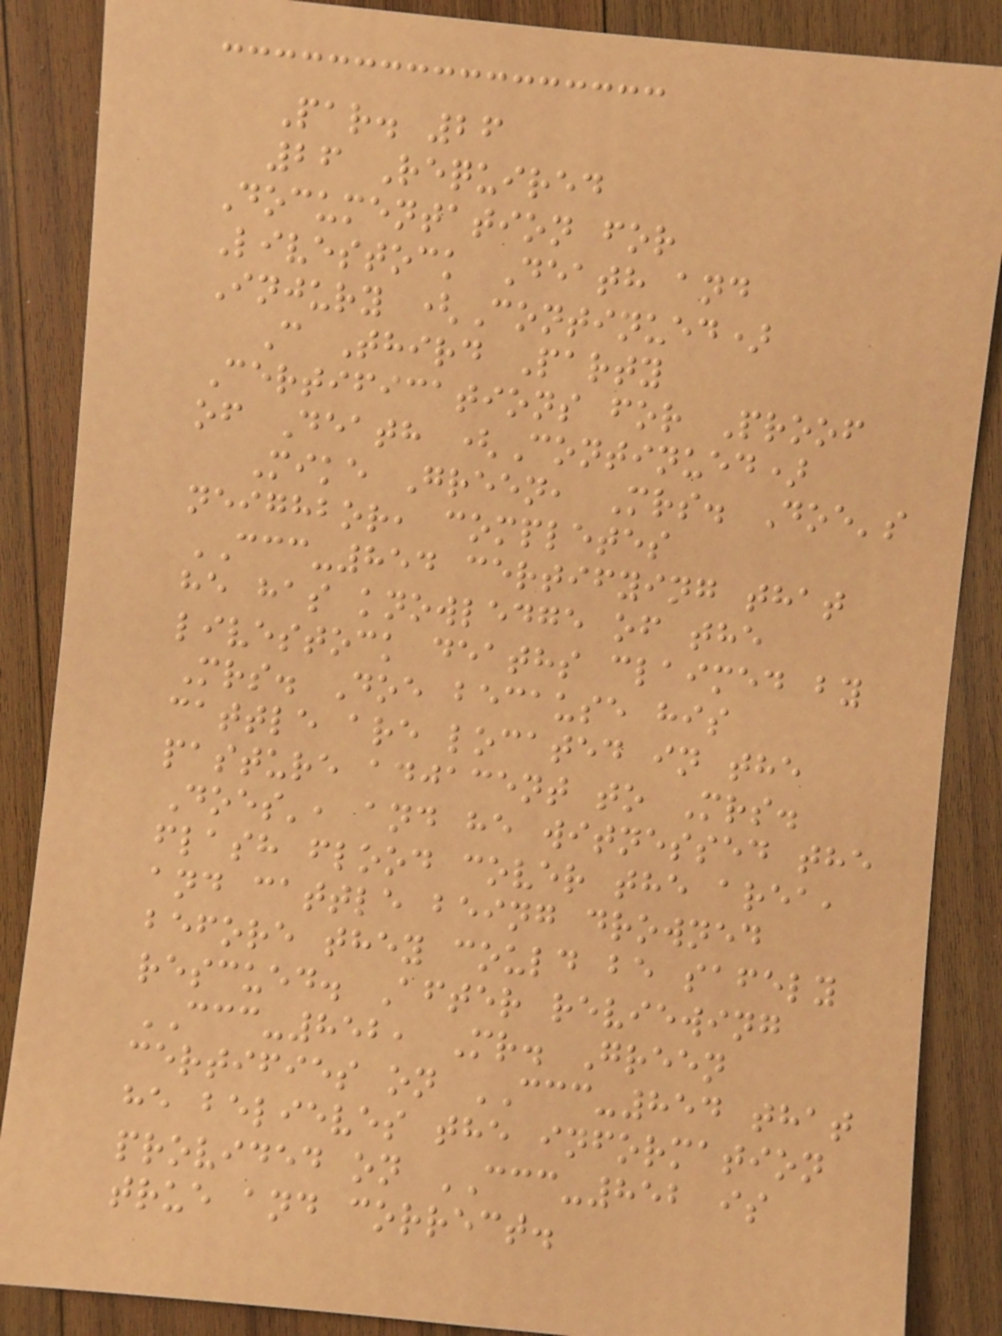Par. 26
26 Required
Documentation for
Livestock Death and
Injury (Continued)
C Third Party
Certifications for Proof
of Death (Continued)
Mike Green, Mrs. Doe's
neighbor, completes
CCC-854 certifying that
he has knowledge of the
livestock deaths claimed by
Mrs. Doe because his
cattle are located in the
pasture adjacent to Mrs.
Does', and he witnessed the
flash flood cover the area,
and cattle being drowned
before they could be safely
rescued. After reviewing
CCC-852, Mr. Green
certifies on CCC-854 that
he believes the information
provided on CCC-852 is
true and correct.
